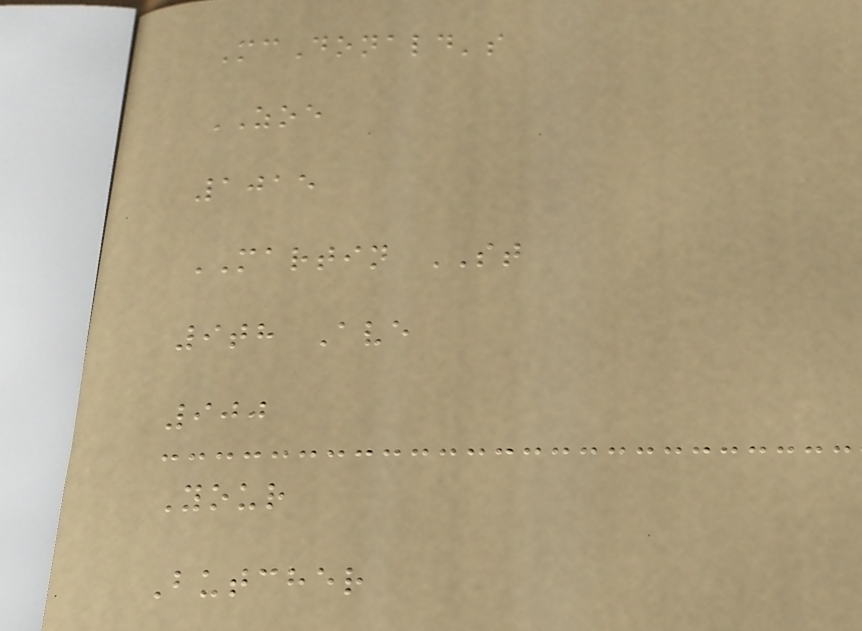McDonald's
ZOE
1015
MARTIN ST
9th Ave
900
Your
Butcher
